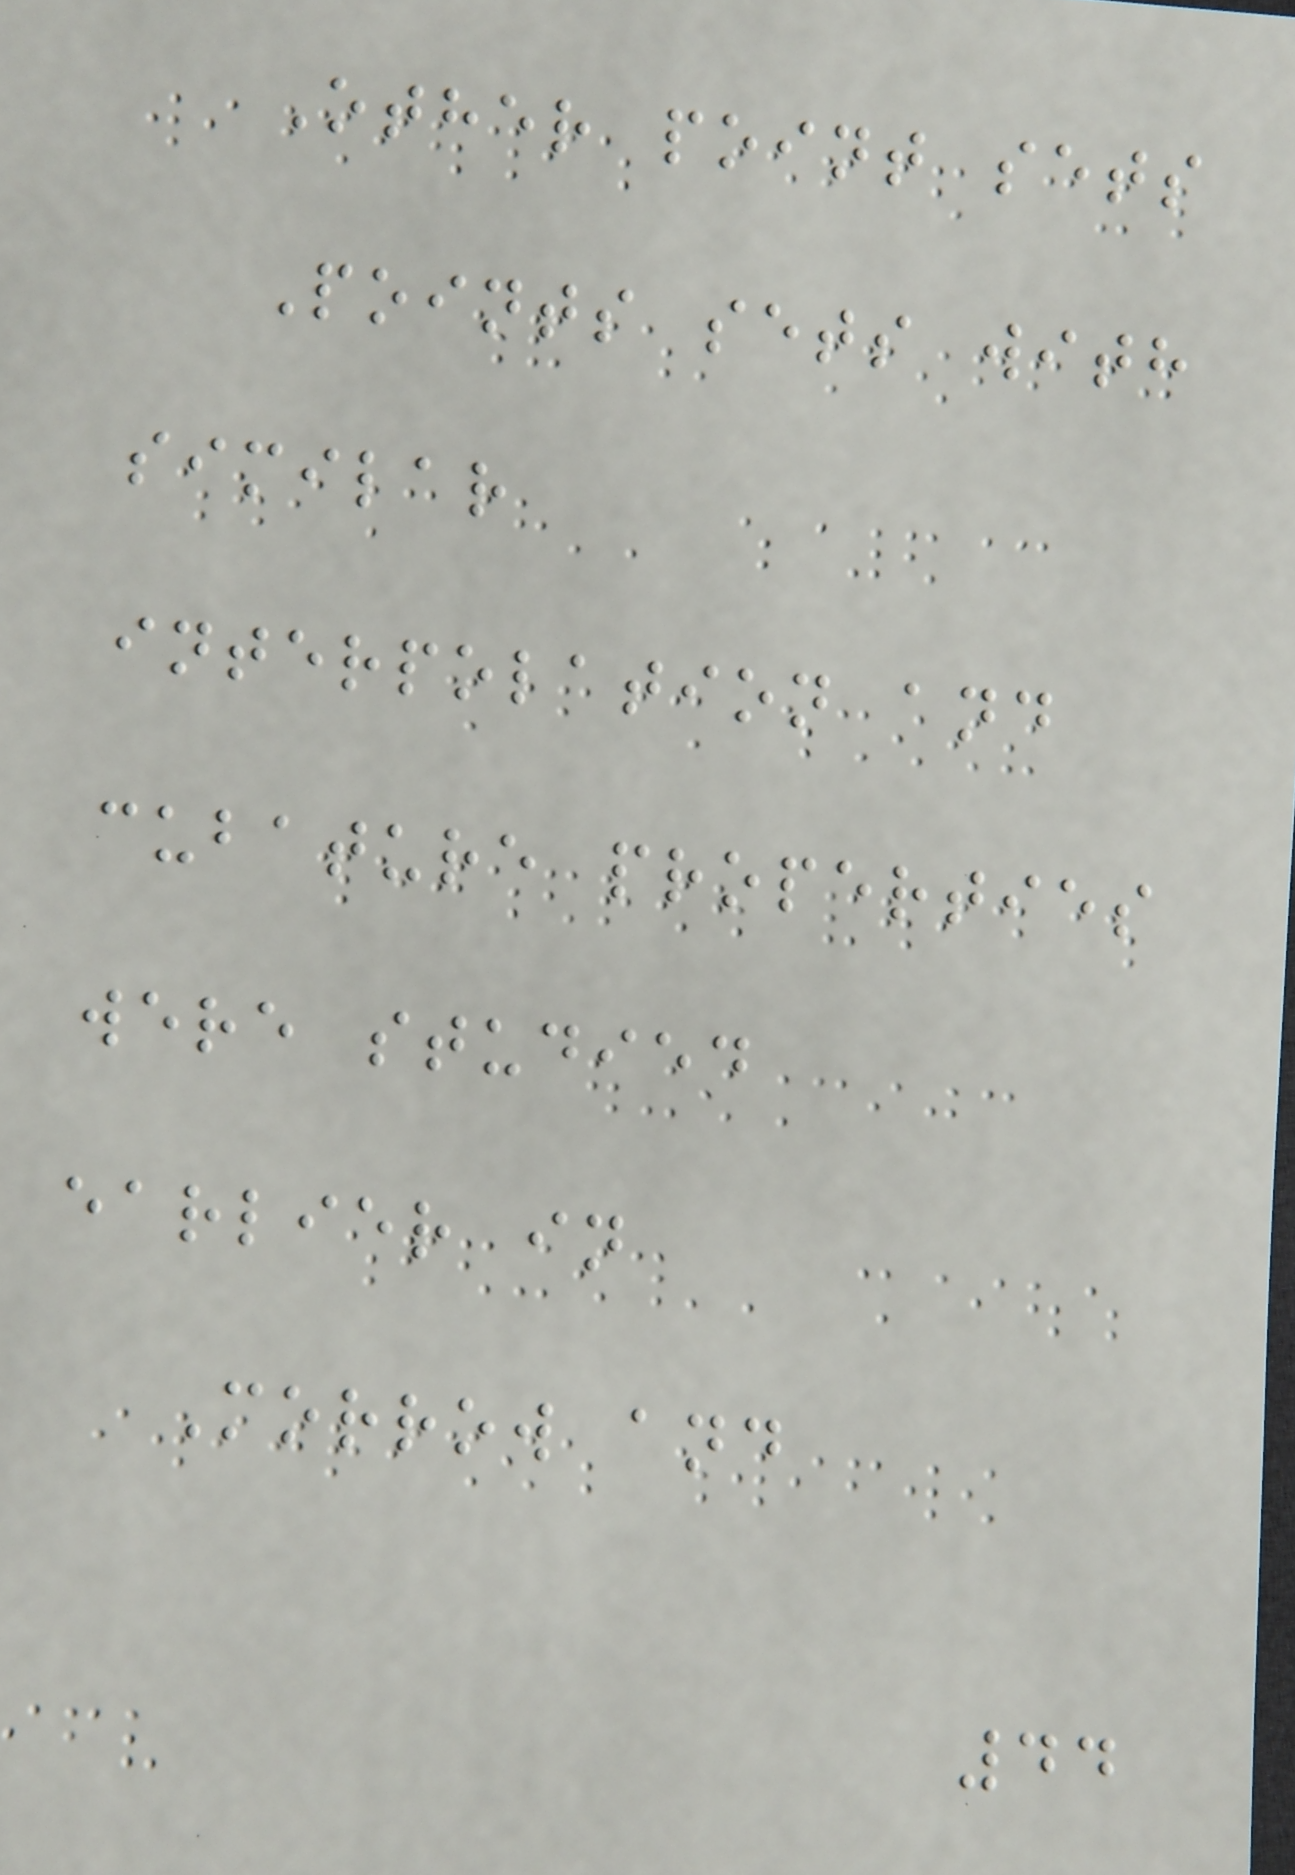Other point sets
Points sets with
similar
interpolation and
cubature properties
were studied
earlier in
Morrow and
44
